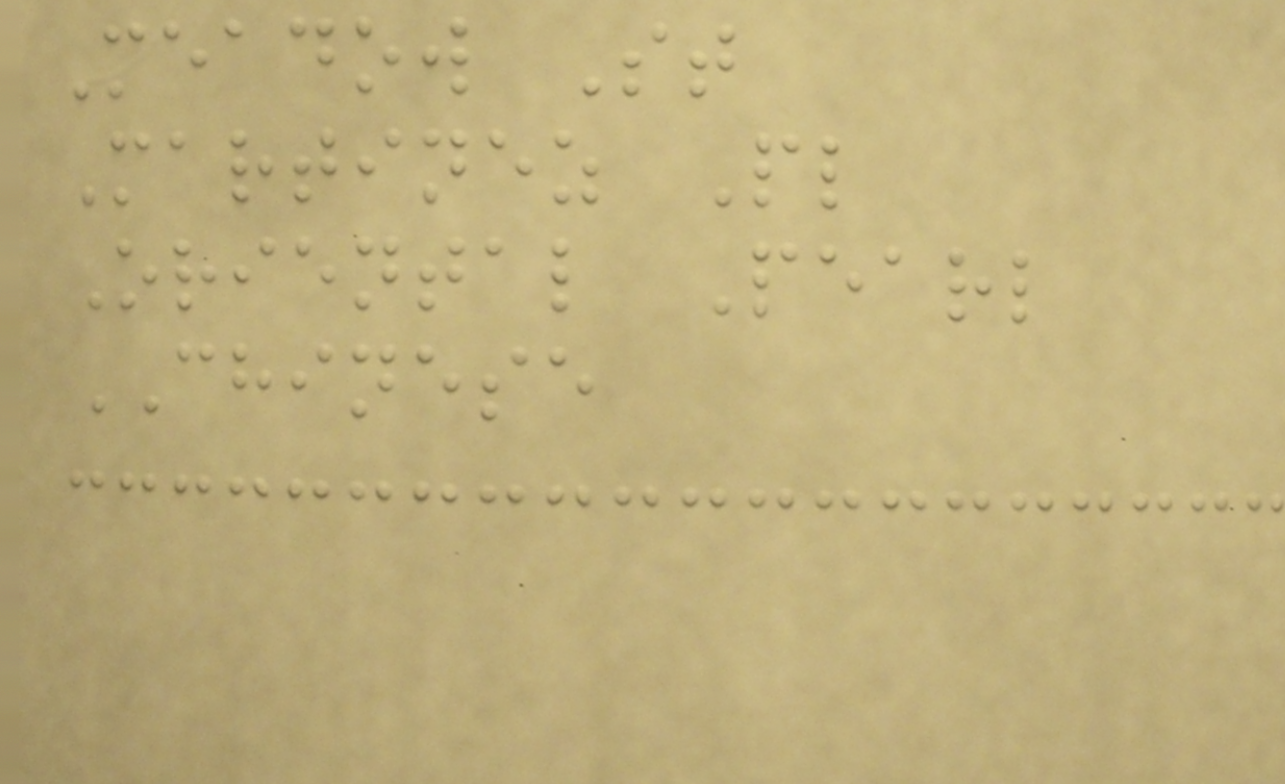Meadow St
Martinez Pl
Oriental Pearl
CHINESE
